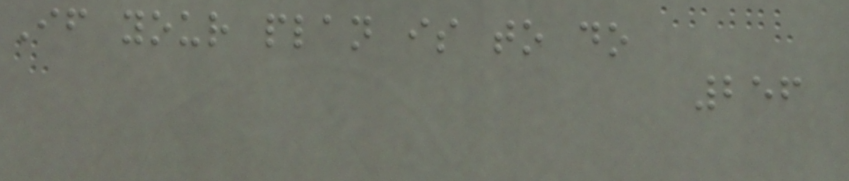If your plan is to do
256
